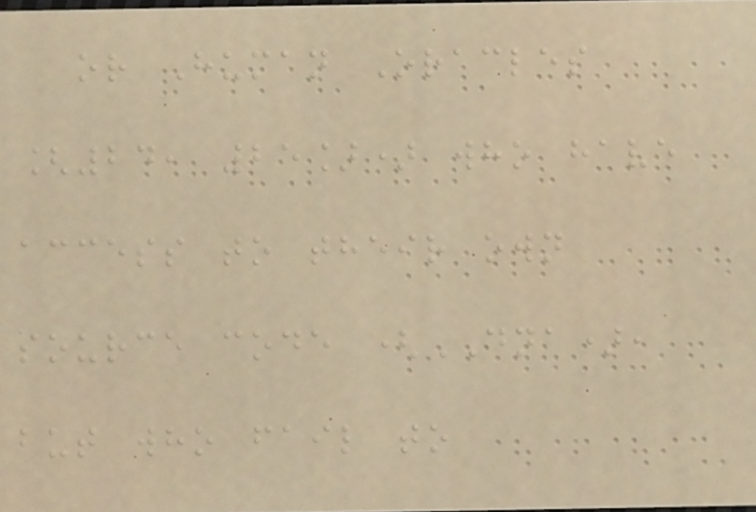or Human Oracles
[24, 25]) who have
access to their own
source code (DNA),
but who fail to
